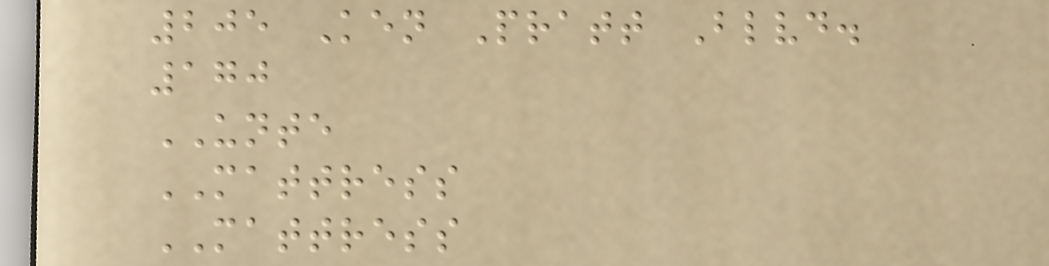205 Ken Pratt Blvd.
170
UNTE
MATTRESS
MATTRESS
